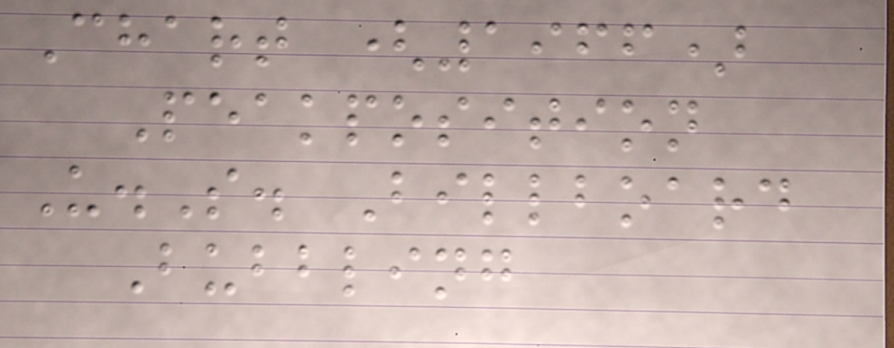Chart (1966)
Peakposition
U.S. Billboard
Bubbling
